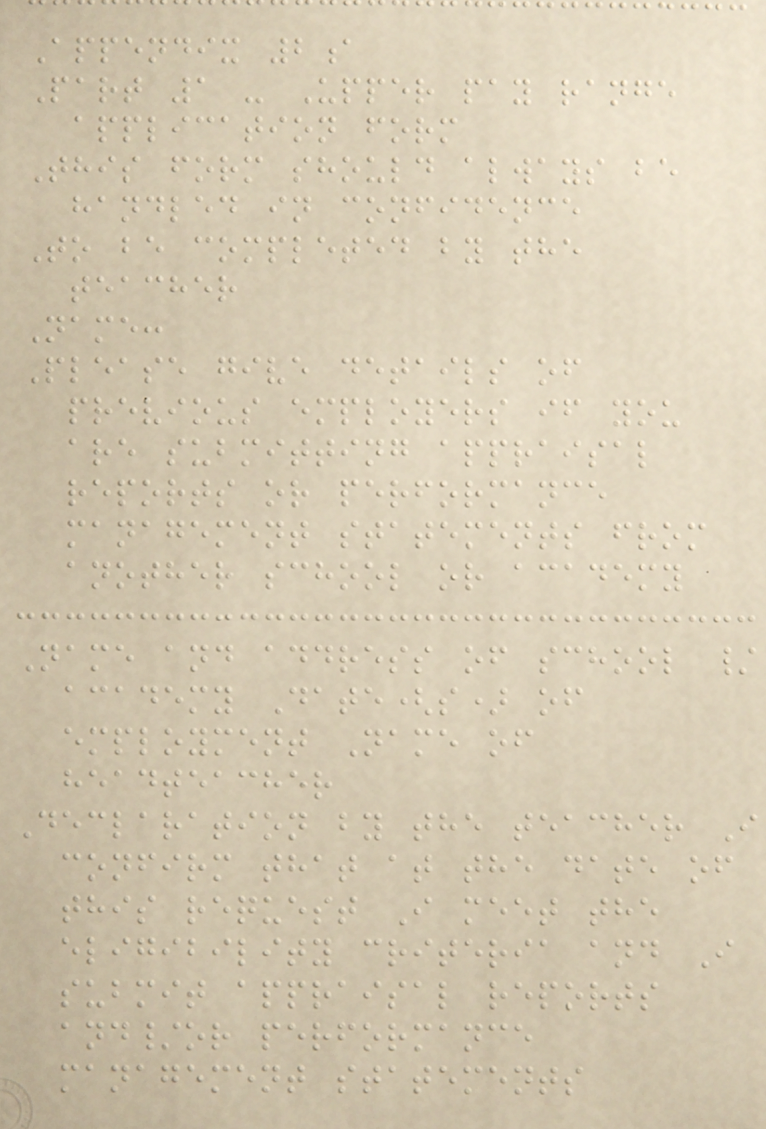Appendix 2a
Part 1 - Upper pay range
application form
This form should always be
handled in confidence
To be completed by the
teacher
Name:
Please give details of
previous employers if you
are submitting appraisal
reports or performance
management statements from
another school or academy
Name and address of school /
academy Date(s) of
employment Name of
headteacher
Declaration by the teacher I
confirm that at the date of
this request I meet the
eligibility criteria and I
submit appraisal reports
and/or performance
management statements
